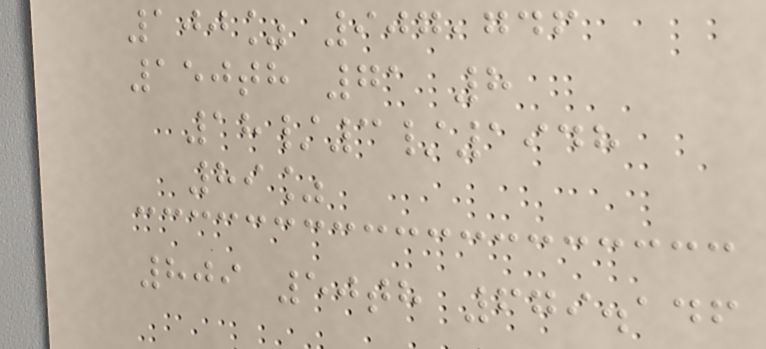100% 907,746
150th 71 8
18/3/1948
89%
809 50th 679.146
